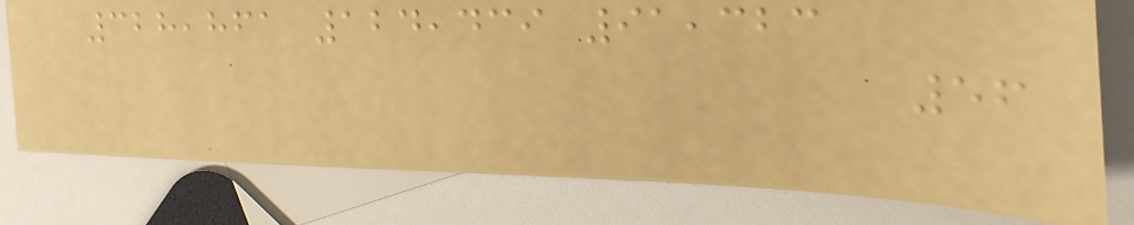328,861 124,439 91,323
56
